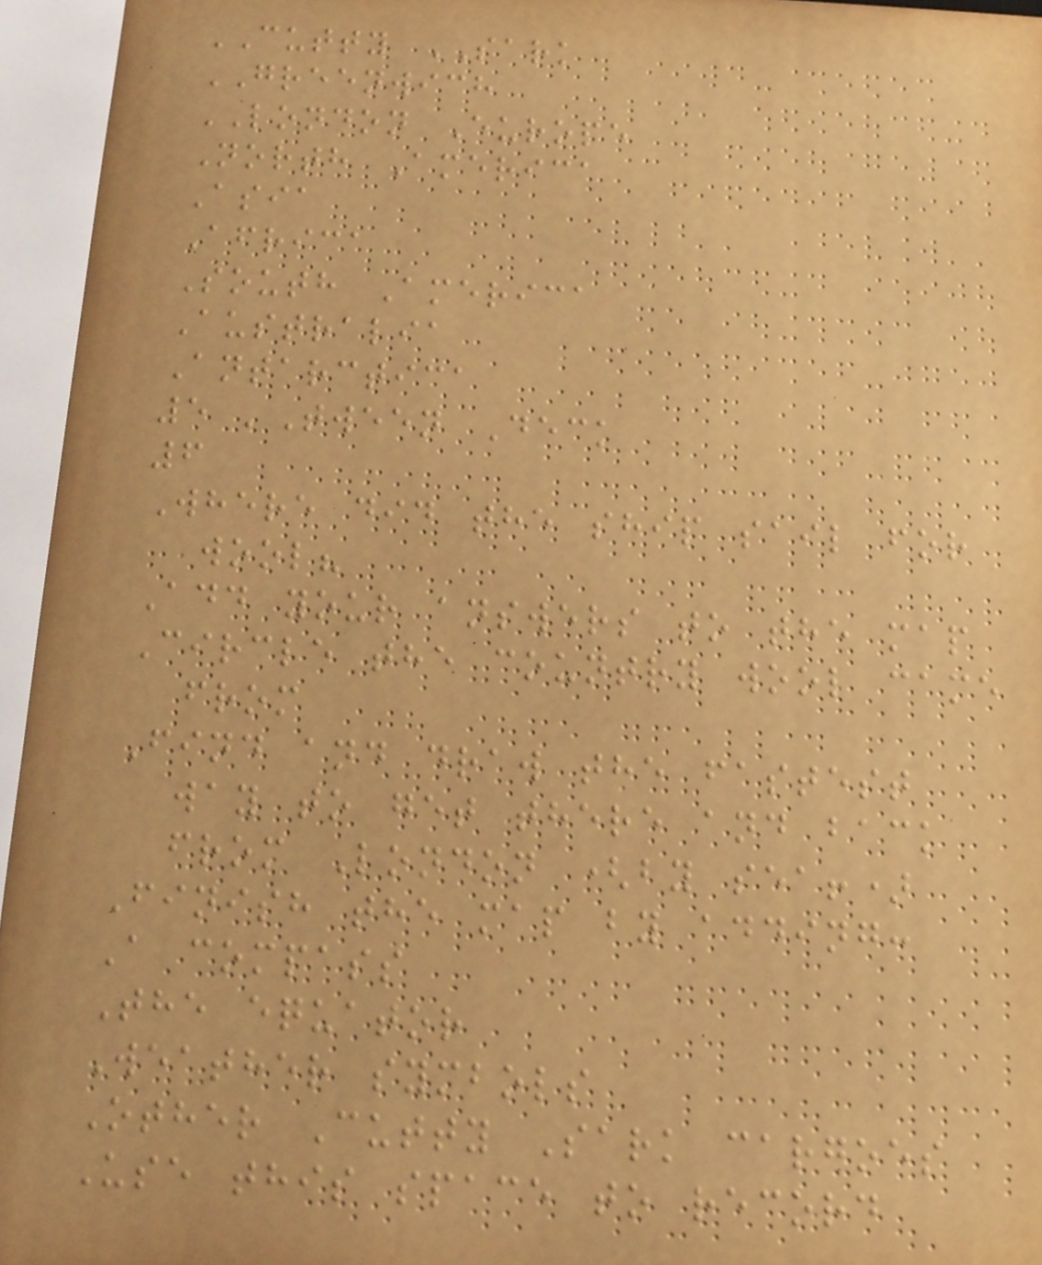CUTTY SARK
GREENWICH
LONDON Europe
North America
Asia
Africa
South America
Australia
Antarctica
5 'Tween Deck
6
Where did the ship sail for
wool?
Add your answers to the map
Circle the country wool came
from
Find and draw the fastest
way to get there and back
from London (by sea!)
Finish the map by adding:
A compass
The equator
Weather symbols
Other Cutty Sark cargoes
Use this space to record
